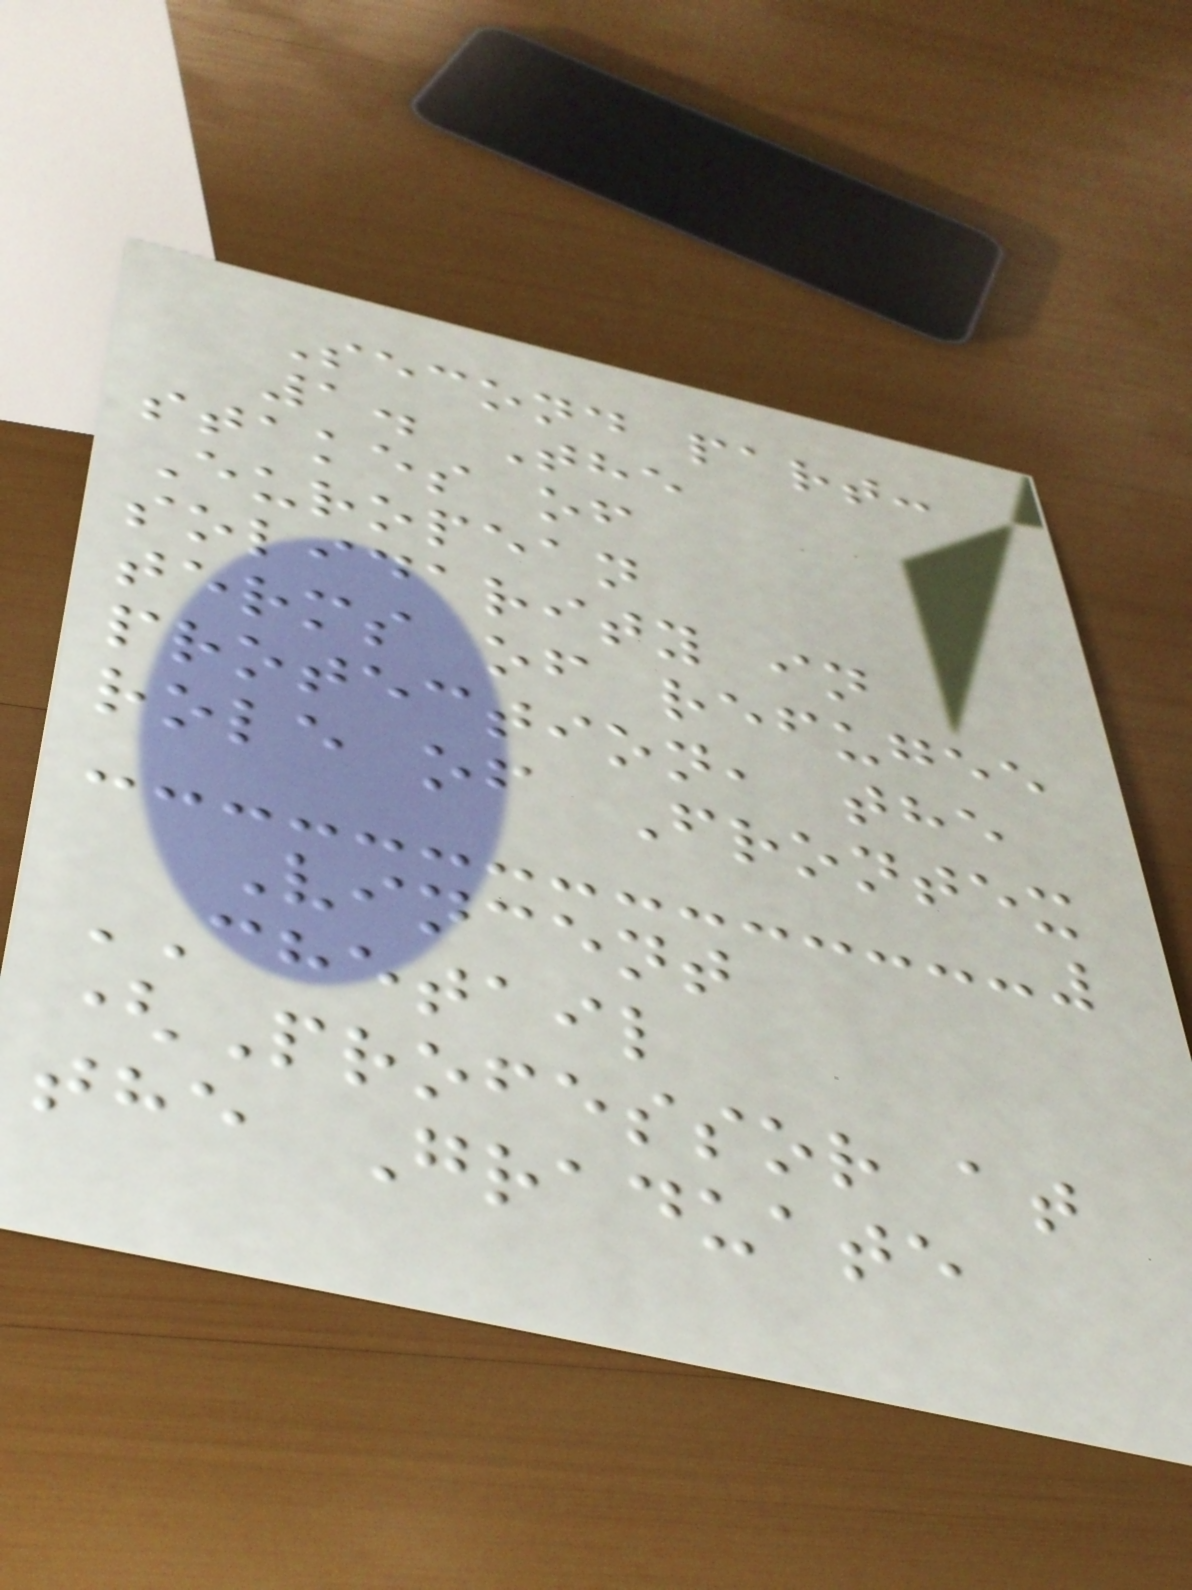Second part:
1. The
stakes of
European
solidarity in
terms of refugee
protection, the
role of Frontex
Vincent
CHETAIL
(Professor at
the Graduate
